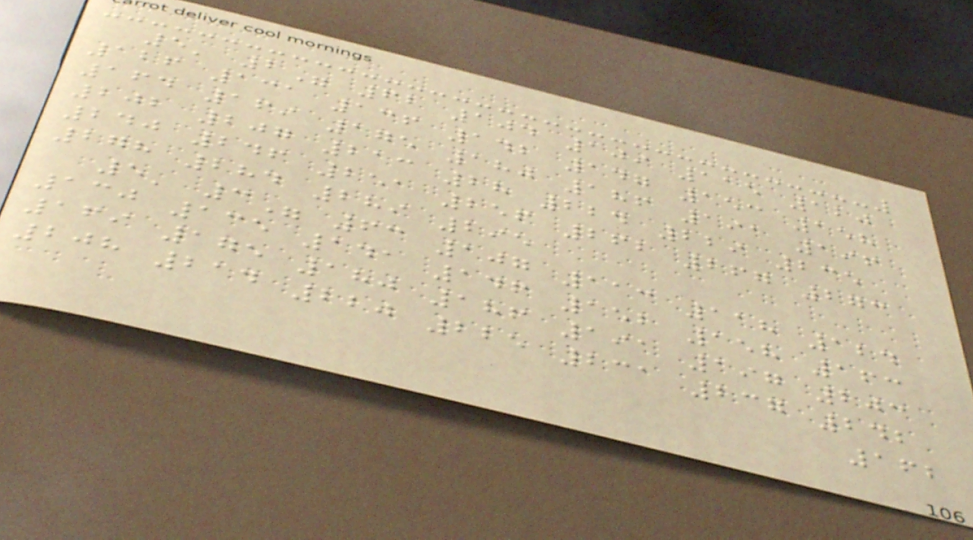5' 2" 62 104 109 115 120
126 131 136 142 147 153 158
164 169 175 180 186 191 196
202 207 213 28 224 229 235
240 246 251 256 262 267 273
278 284 289 295
5' 3" 63 107 113 118 124
130 135 141 146 152 158 163
169 175 180 186 191 197 203
208 214 220 225 231 237 242
162
